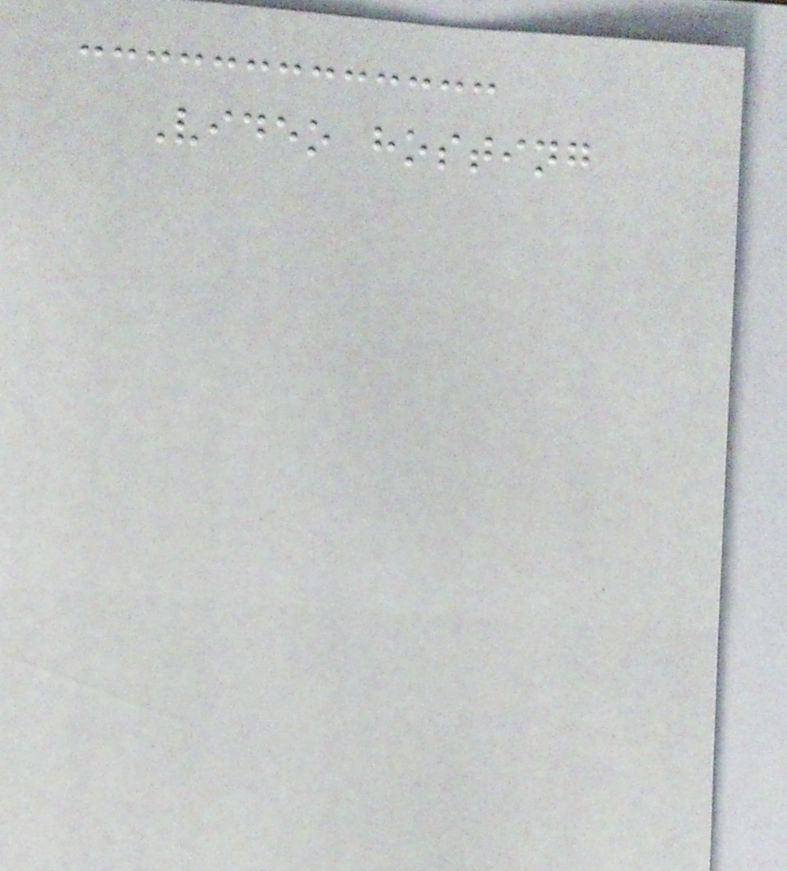Video hosting
